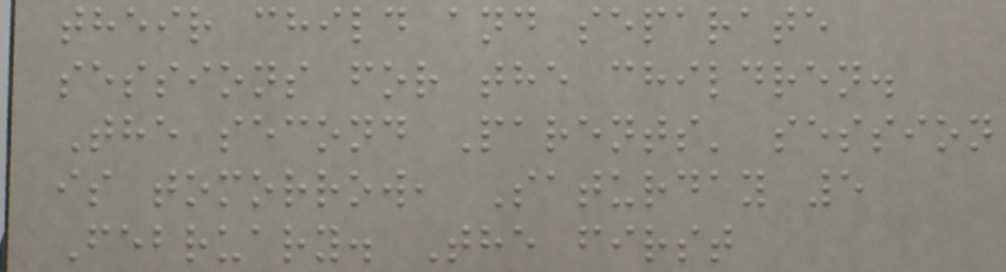their child and separate
sessions for the children.
The second Parents' session
is tomorrow, Saturday 5
February. The first
